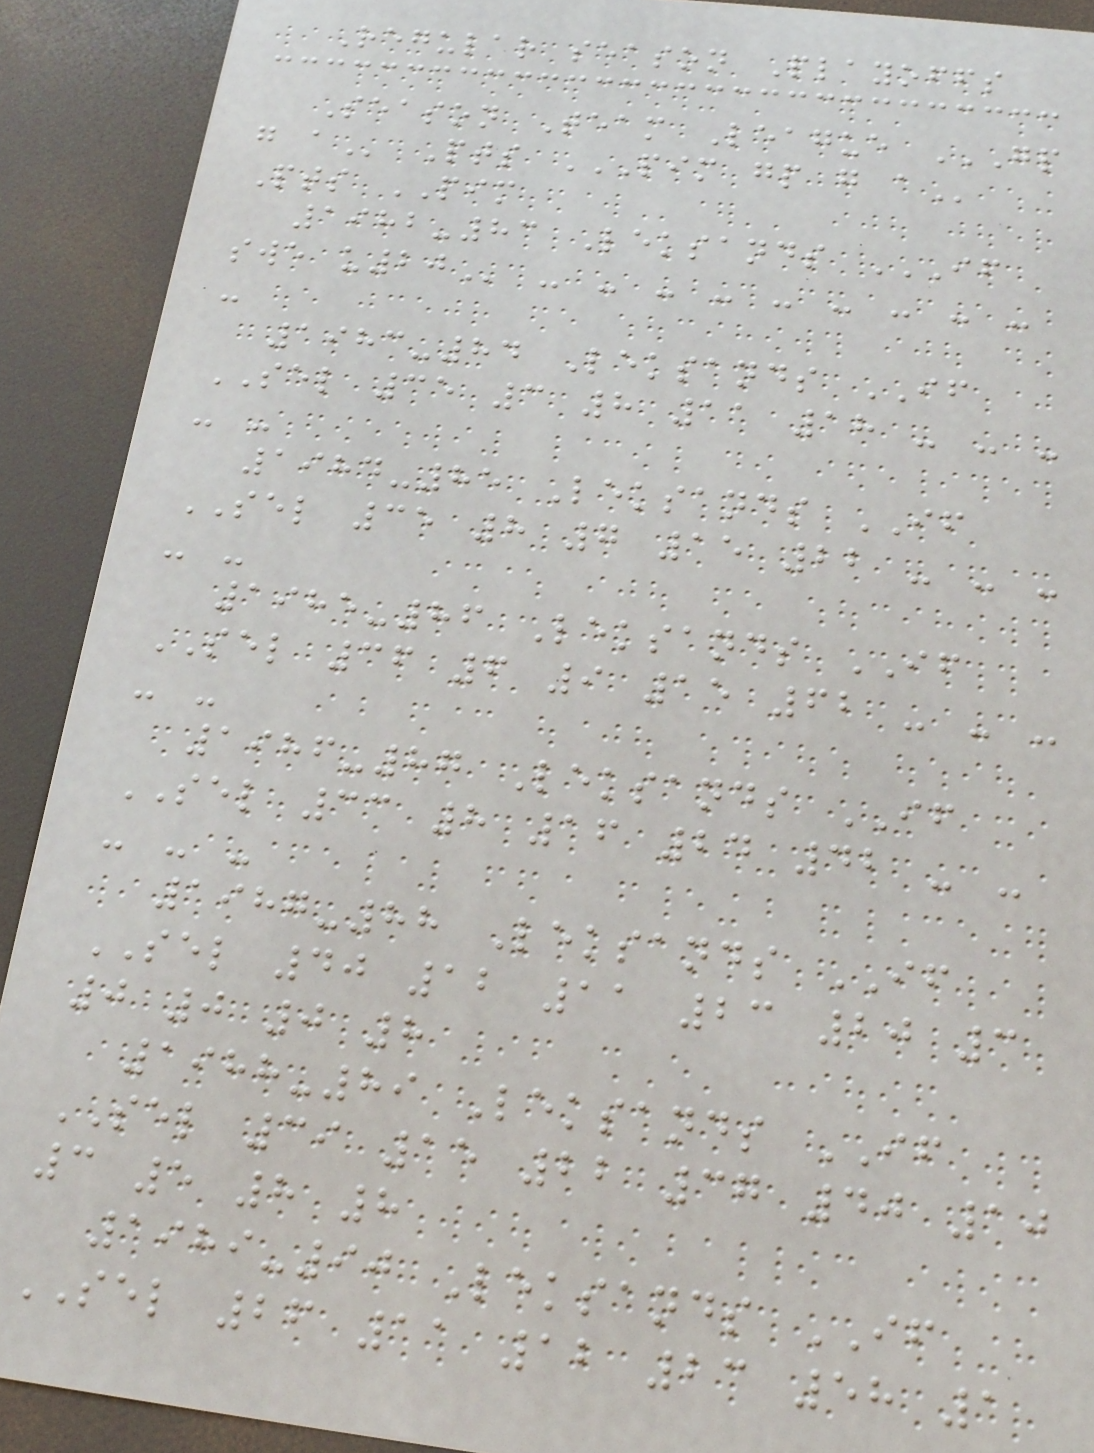Regular season Playoffs
Season Team League GP
G A Pts PIM GP G A
Pts PIM
1982-83 Leksands IF
SWE U20 - - - - - - - - -
-
1983-84 Leksands IF
SEL 35 3 8 11 18 - - -
- -
1984-85 Leksands IF
SEL 35 8 7 15 22 - - -
- -
1985-86 Leksands IF
SEL 36 6 9 15 62 - - -
- -
1986-87 Leksands IF
SEL 33 8 16 24 42 - -
- - -
1987-88 Leksands IF
SEL 40 12 11 23 20 3
0 0 0 8
1988-89 Leksands IF
SEL 39 15 22 37 40 10
3 5 8 8
1989-90 Leksands IF
SEL 26 11 12 23 58 1
